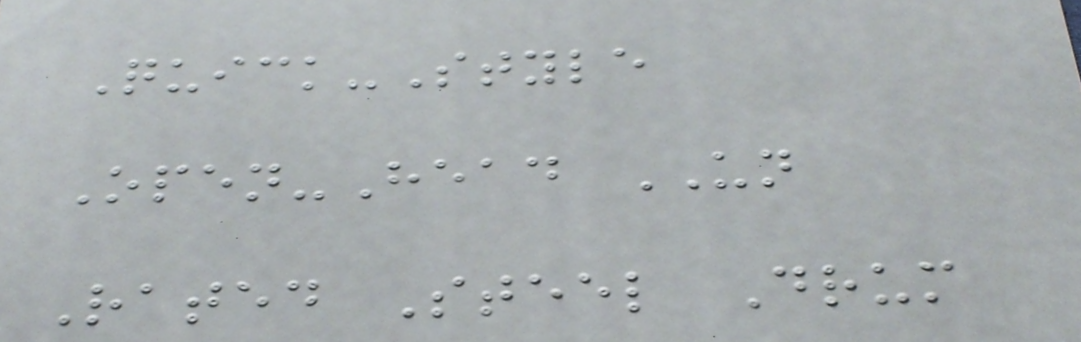Quick-Style
Open-Head UN
Rated Steel Drum
